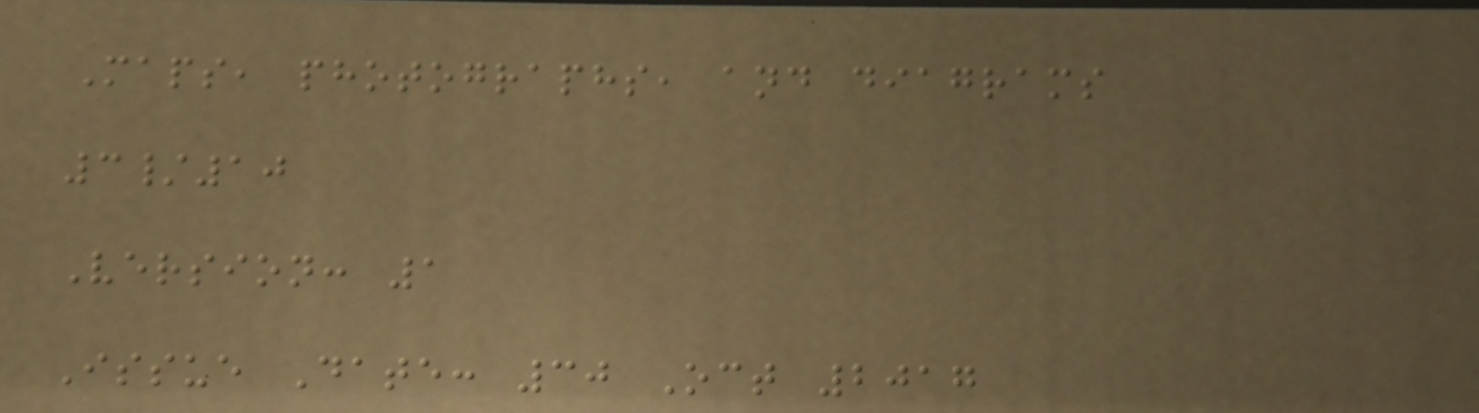Maps, photographs, and diagrams
3/10
Version: 1
Issue Date: 30 Oct 2017
